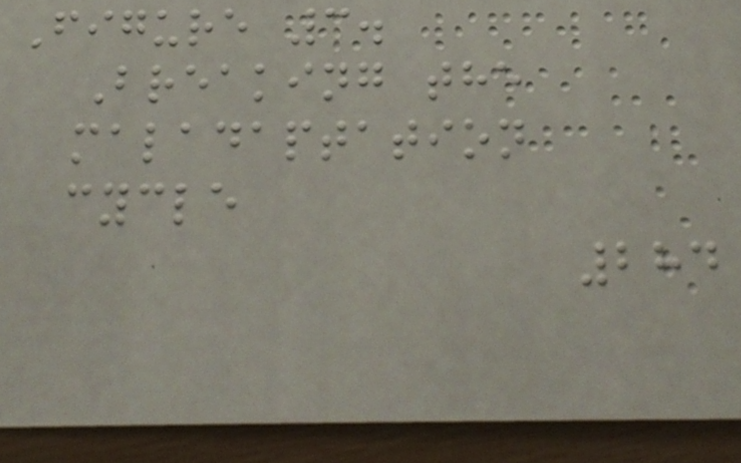Figure 3.
Breaking the
maladaptation
cycle
284
